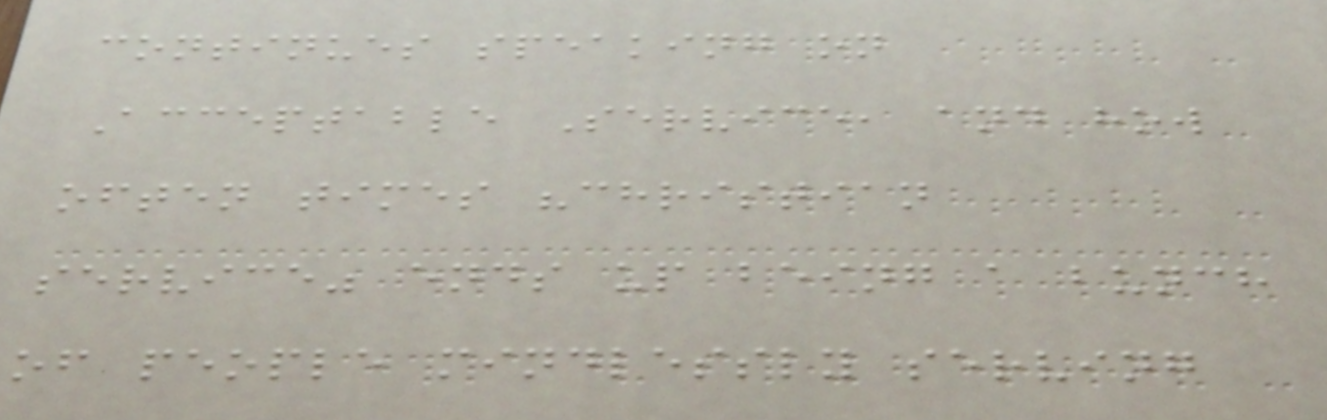continues speaking on
Acceptable Service, and how
often times "christian
service" ends up being a bunch
of people mindlessly serving
